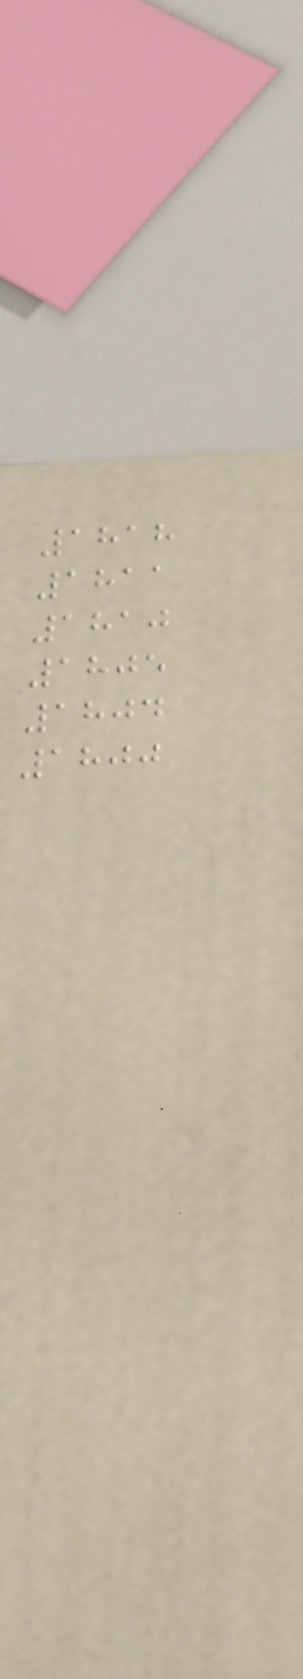1818
1811
1810
1805
1804
1800
